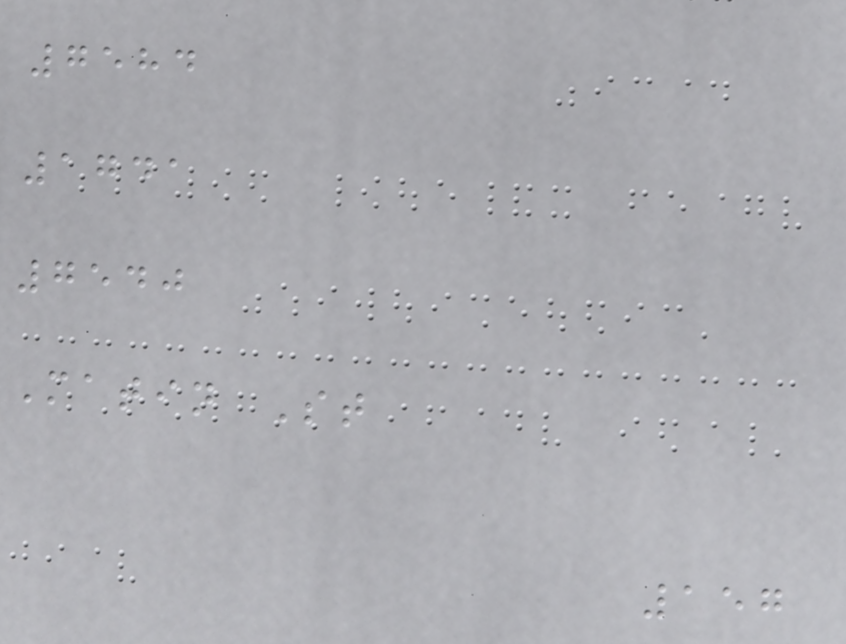7584
1741
7540
Matin St
157
